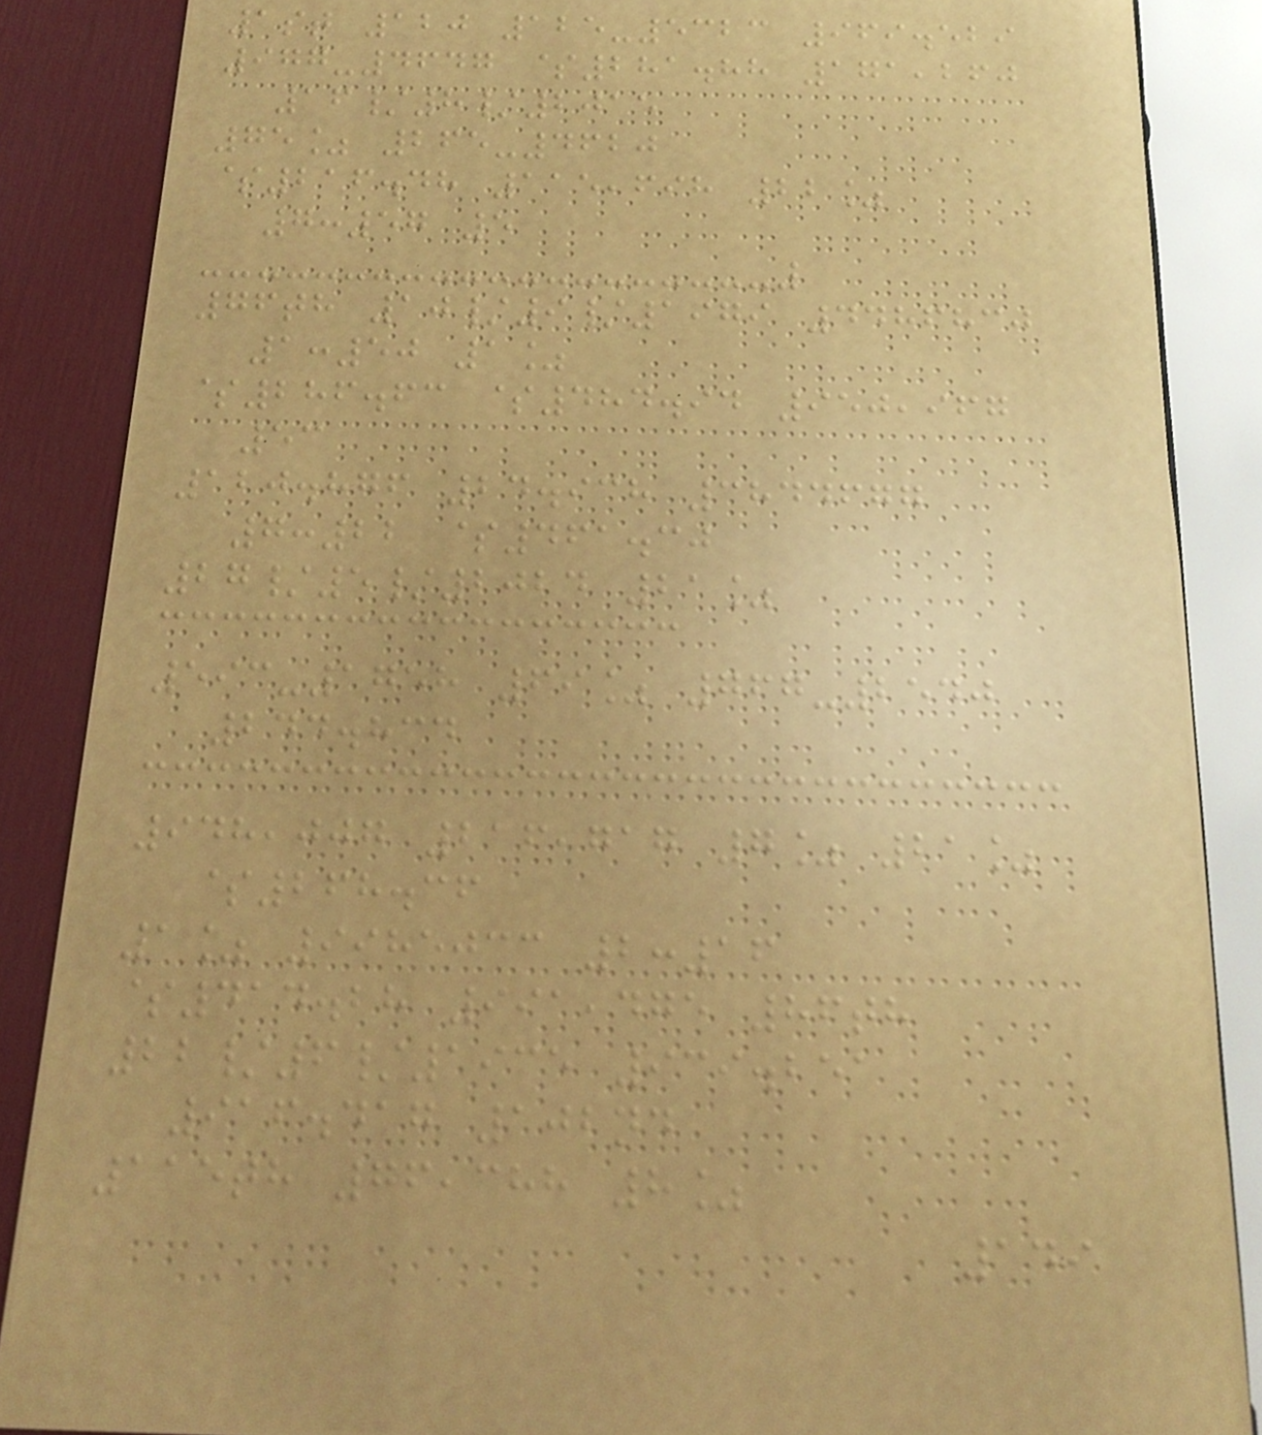1st 120 125-5323 969.529
977-4647 $281.88 171,260
16/8/2015
75% 265-4620
$216.48 115,698 22%
7:57 5
76th 10/9/1979 4486830
1:50 1%
$286.63 $484.94 950,967
53
120.876 24.938 3844677
7:22 $461.30
27/5/2024 21%
593-1758 69% 767-2540
244.834
948,007 216,717 7% 21%
$268.36
1% 9985033 2:16
$414.28 991,475 86th
22/6/1935 939.251
916.417 102nd
115th 76,388 8%
149
